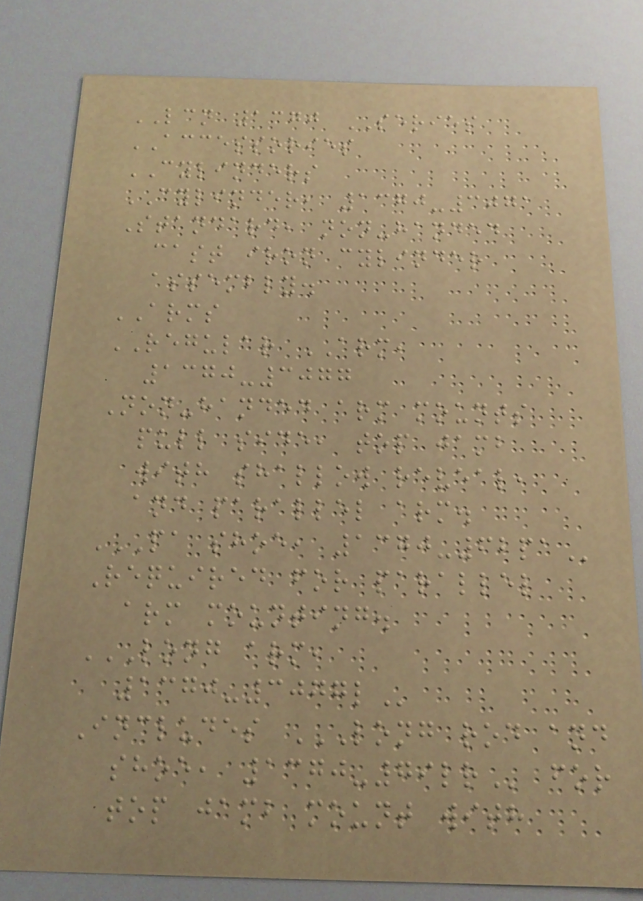LCN 1370 SERIES
ACCESSORIES
CYLINDERS
CYLINDER, 1370-3071
Standard, non-handed
cast iron cylinder
assembly.
ARMS
REGULAR ARM,
1370-3077
Non-handed arm mounts
pull side, top jamb
with shallow reveal,
and parallel arm.
PA SHOE, 1370-62PA
Required for parallel
arm mounting.
LONG ARM,
1370-3077L
Includes LONG ROD AND
SHOE, 1370-79LR for
top jamb mount with
